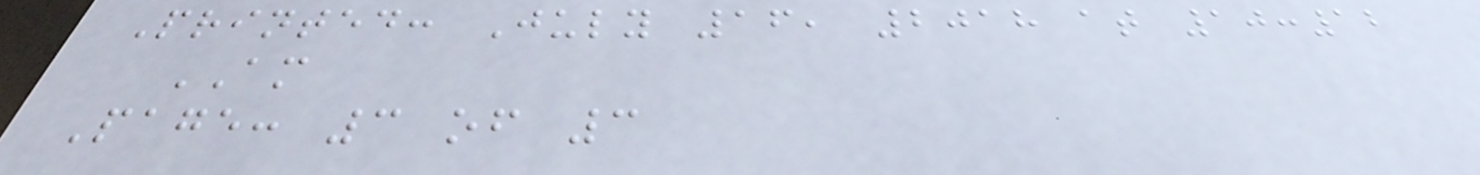Printed: July 16, 2018 at 10:12
AM
Page: 3 of 3
